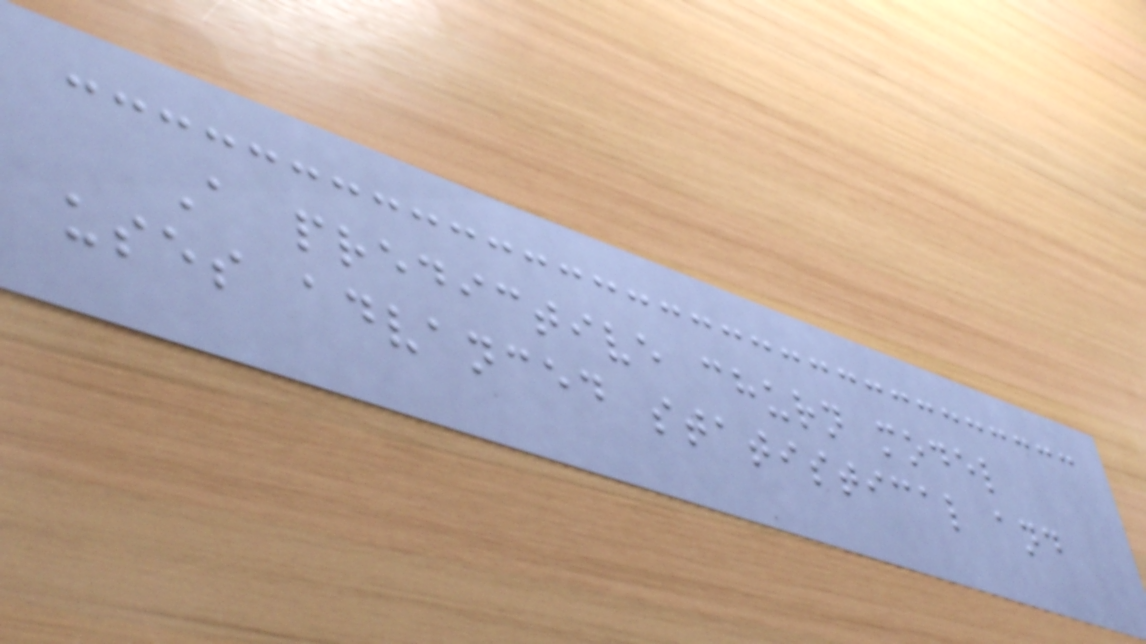A predictive churn model
uses advanced statistical and
